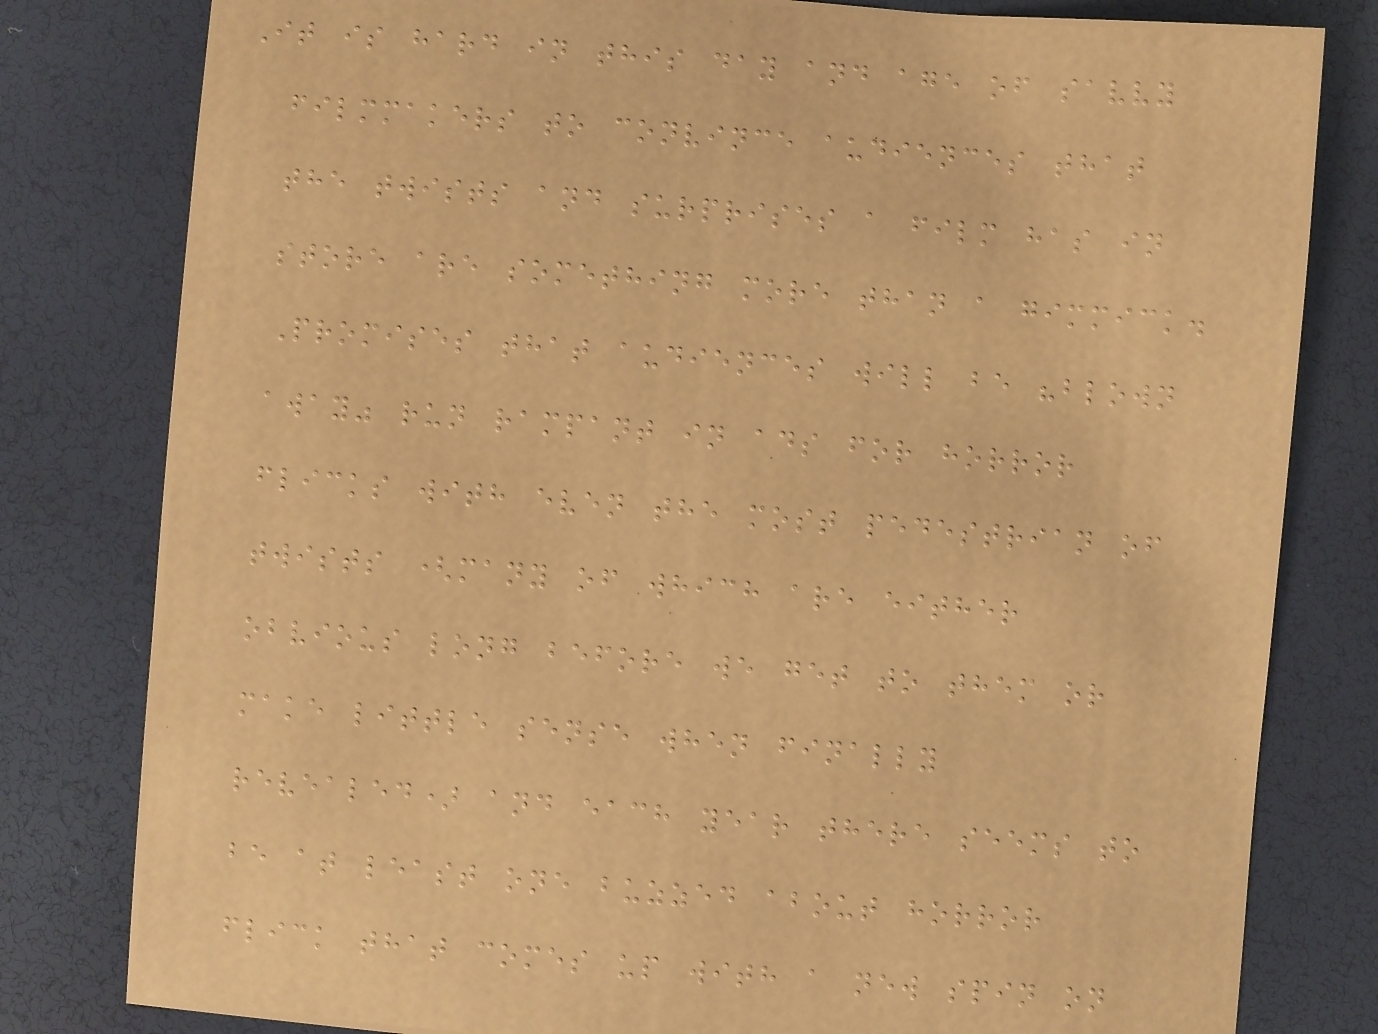It is hard in this day and age of savvy
filmmakers to convince audiences that
the twists and surprises a film has in
store are something more than a gimmick.
Promises that audiences will be "blown
away" run rampant in ads for horror
flicks with even the most pedestrian of
twists (many of which are either
obvious long before we get to them or
make little sense when finally
revealed) and each year there seems to
be at least one buzzed about horror
flick that comes up with a new spin on
